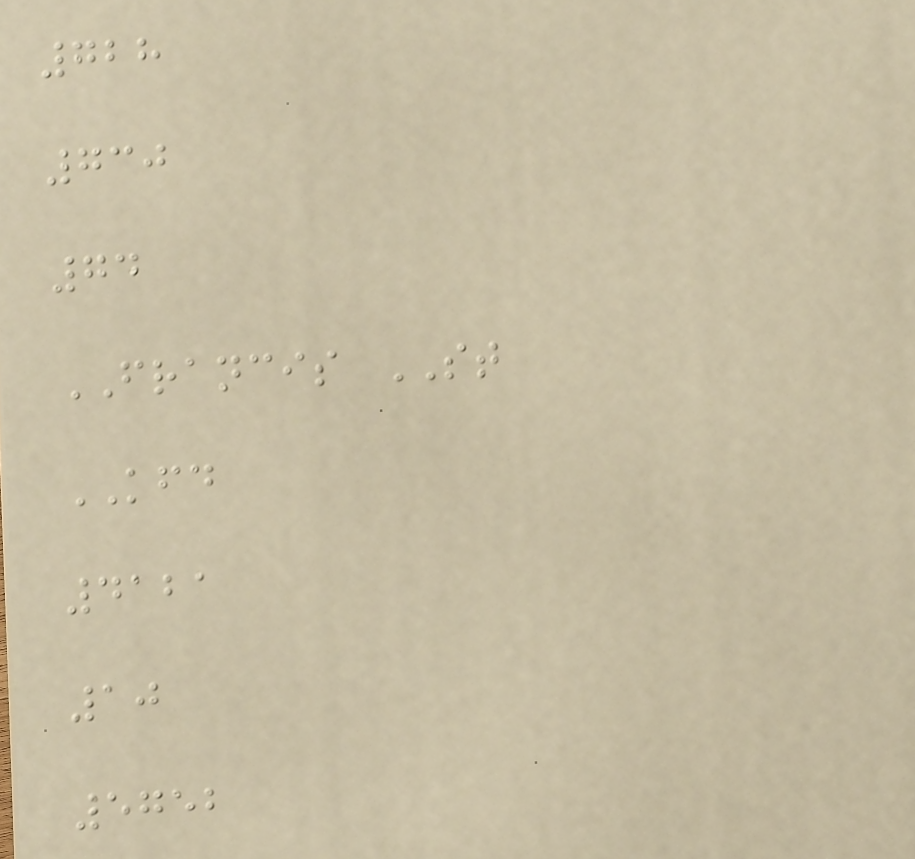728
730
74
FRANCIS ST
KFD
4121
10
5752
